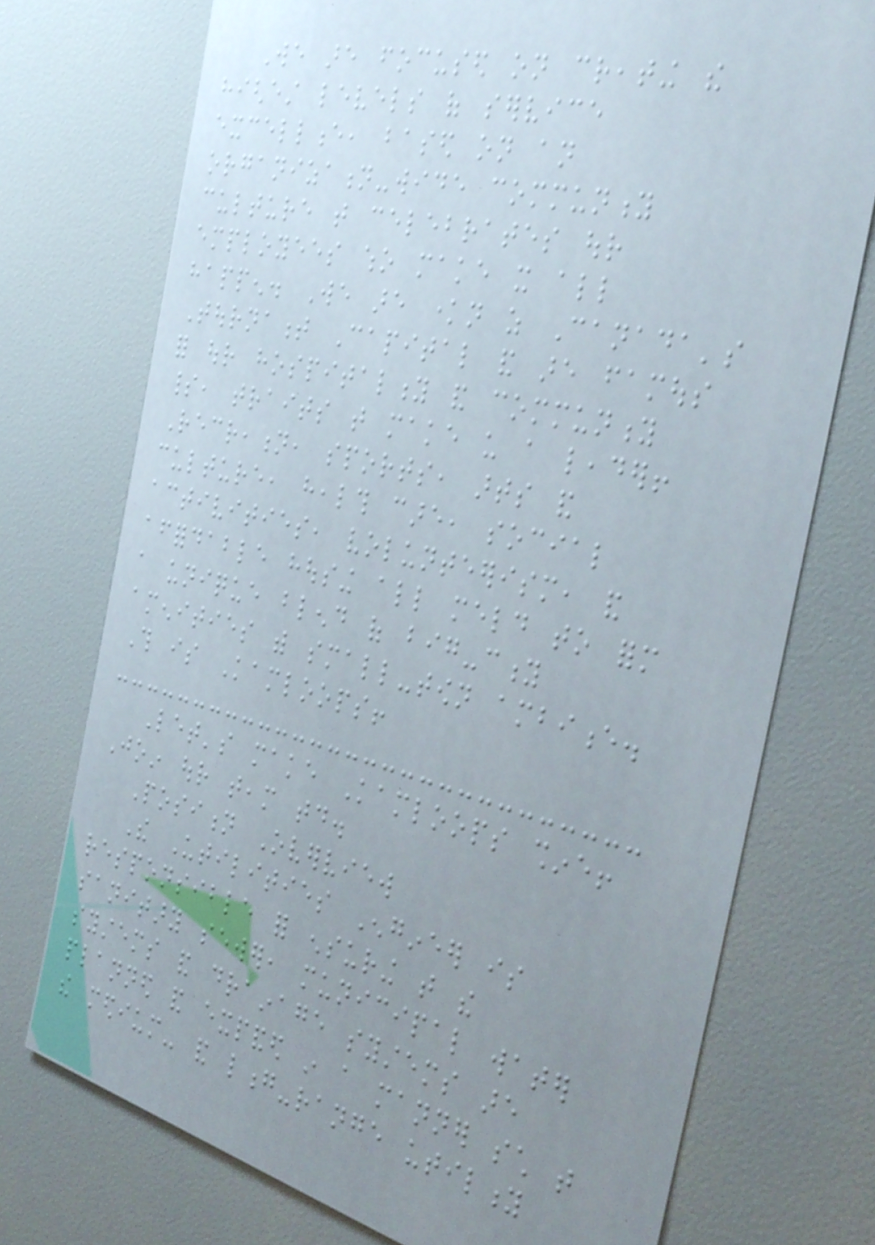We are focused on creating the
highest levels of service
excellence, based on an
organization-wide community
culture that celebrates our
employees who make it all
happen. We are known as Canada's
Tournament Capital and are famous
for our hospitality and community
spirit, traits that make us a leader!
Recreation, sports, arts and
culture, health care, social
activities, volunteerism, and
affordable housing all meld to form
a unique blend of big-city
amenities with small-town ambience.
This is Kamloops!
Let's make Kamloops shine!
Join our team today.
Position Overview
The Utilities Engineer is
responsible for ensuring that the
sanitary sewer, municipal water
systems and drainage systems are
planned and expanded in a manner such that
the medium- and long-range utility
